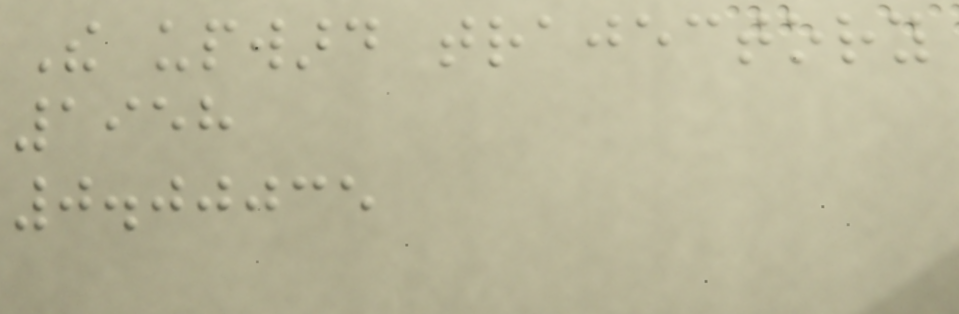The upward trajectory
1958
0.00035
